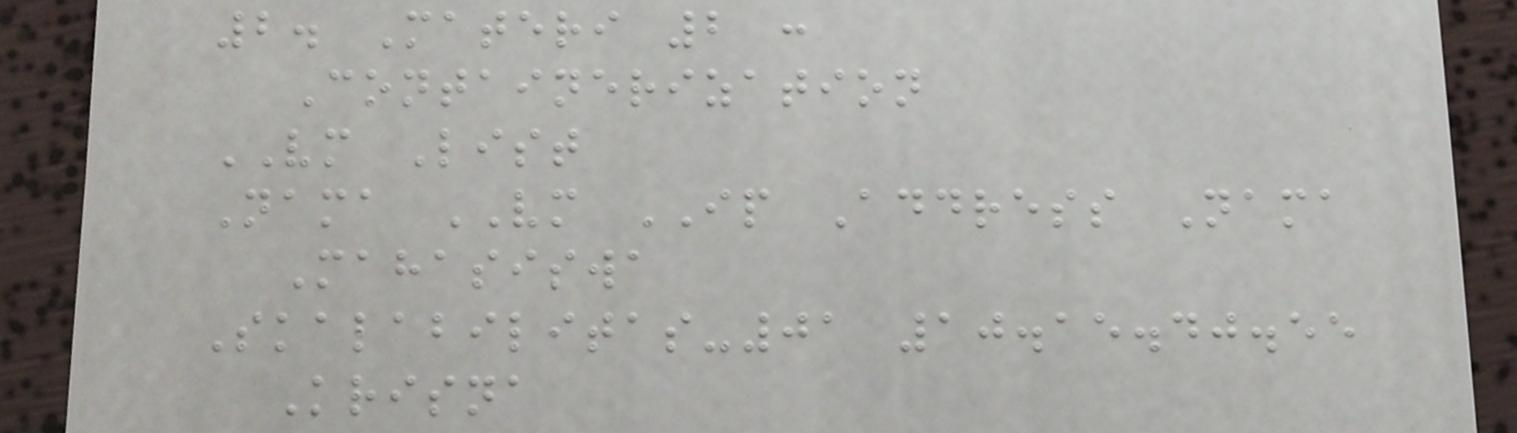2. Materi 2 :
Containerization
VM List
Nama VM IP Address Nama
Mahasiswa
Skalabilitas-01 10.15.40.55
Krisna
